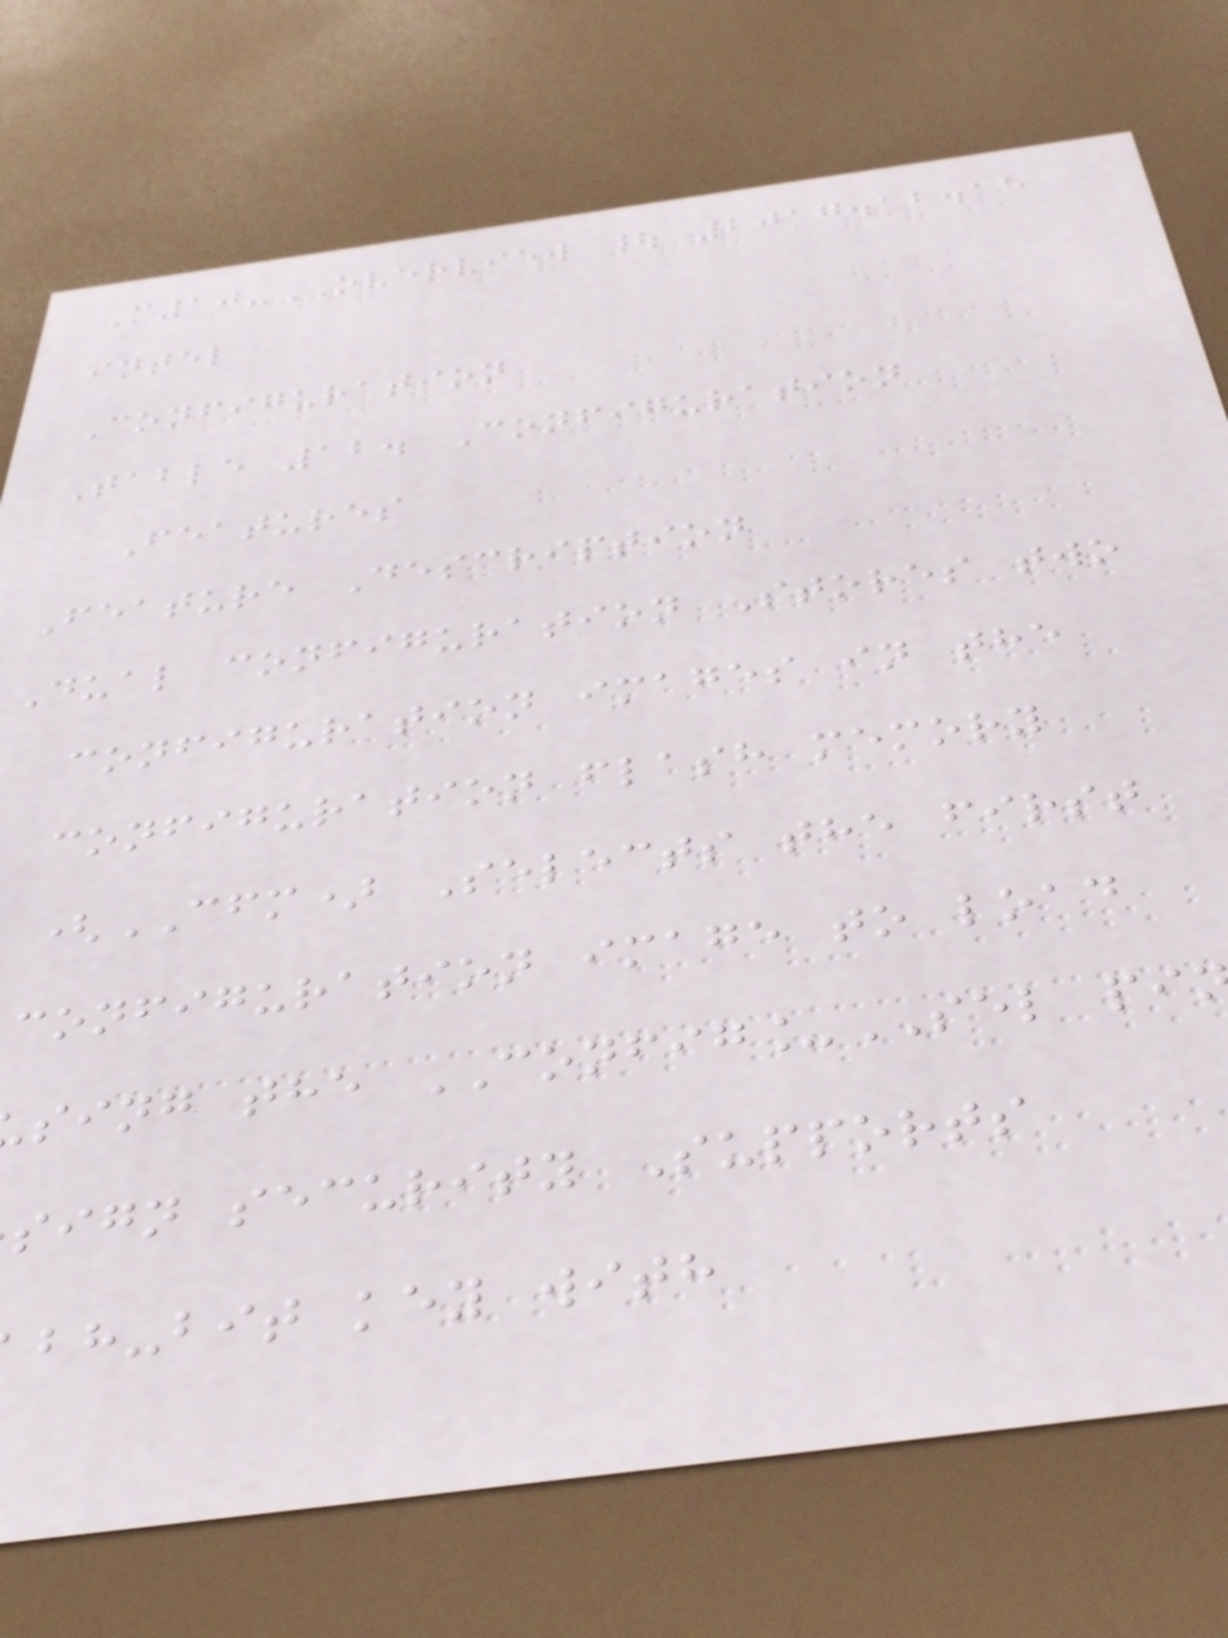M10-OVERVIEW | 2017.12.15
intel
Configuration
Table 12. Configuration
Features
Feature Description
Dual configuration Stores two
configuration images in the
configuration flash memory
(CFM) Selects the first
configuration image to load
sing the CONFIG_SEL pi
sign security Supports
bh-bit key with
